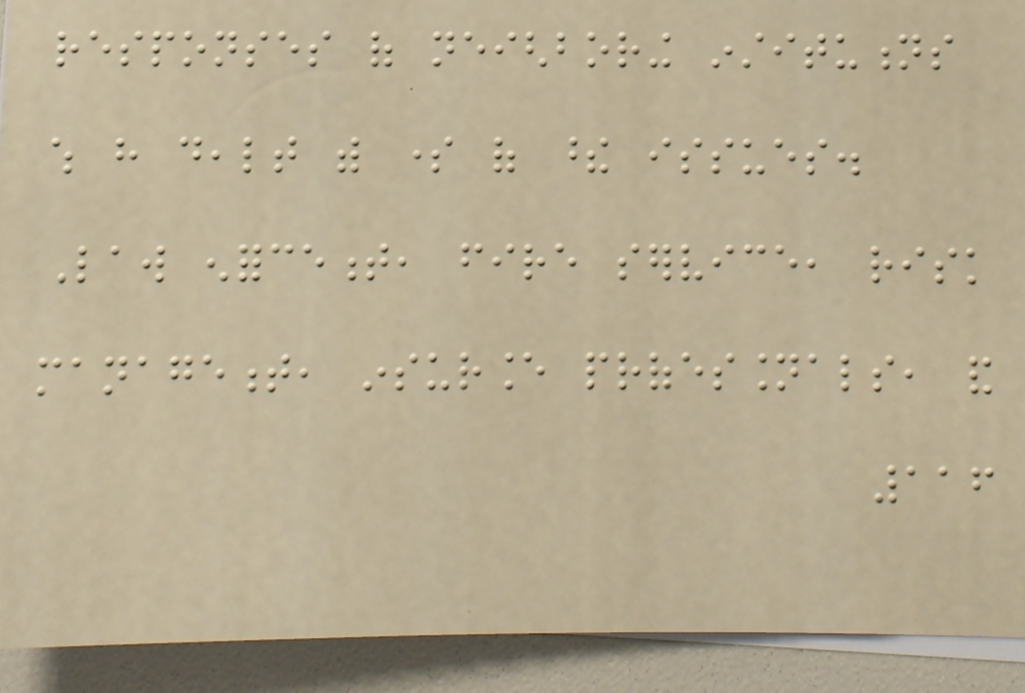responses of neighboring institutions
which have dealt with some of these issues.
Law enforcement, fire service, risk
management, insurance professionals, and
116
